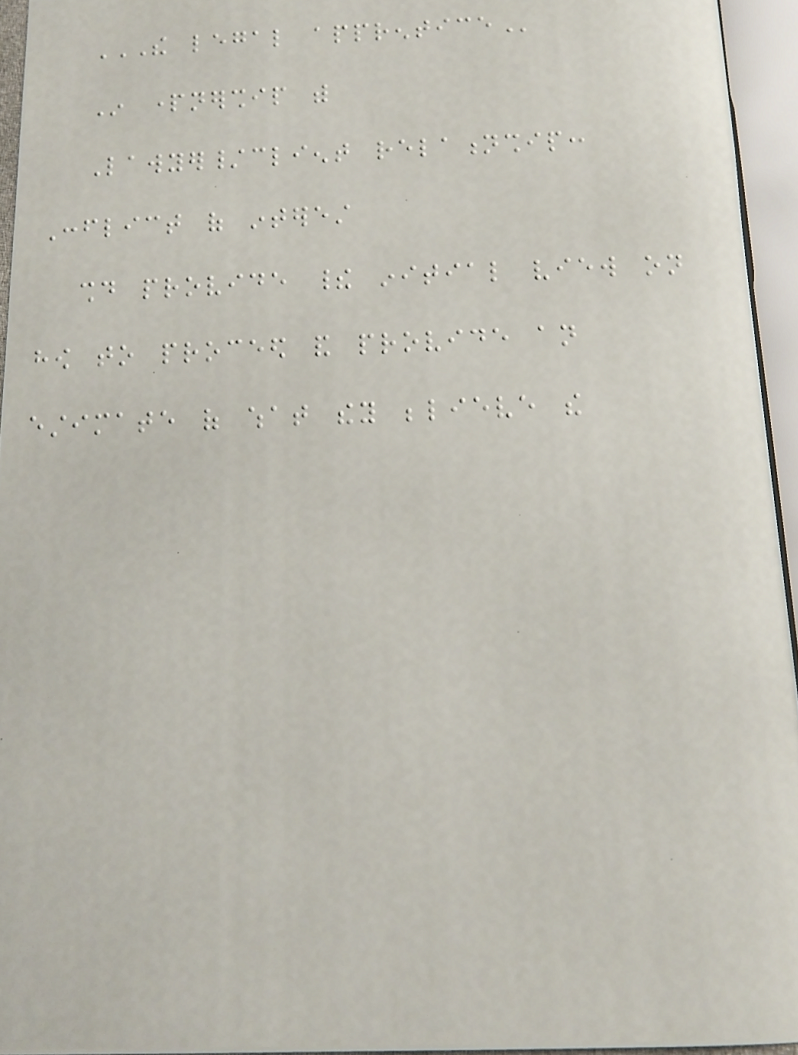THE LEGAL APPRENTICE
In partnership with
Lawyer/client relationship:
Conflict of interest
should provide their initial view on
how to proceed and provide an
estimate of what they believe the
